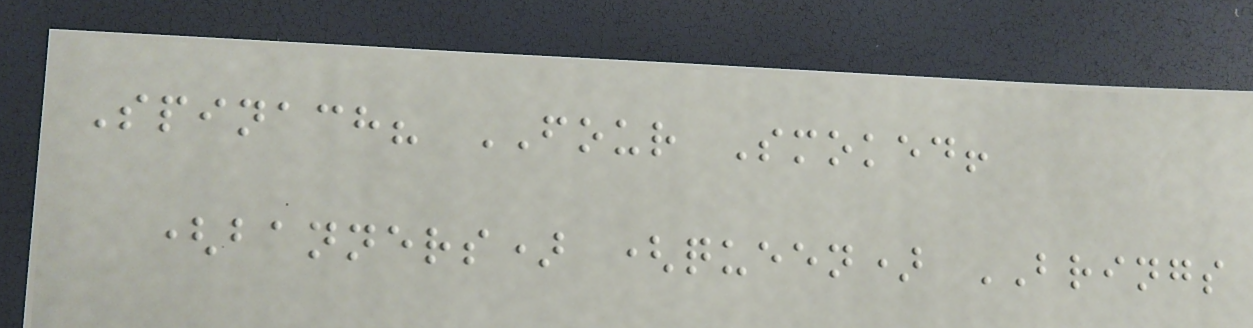Spinach? FOUR Smoked!
(banners) (queen) BRINGS
